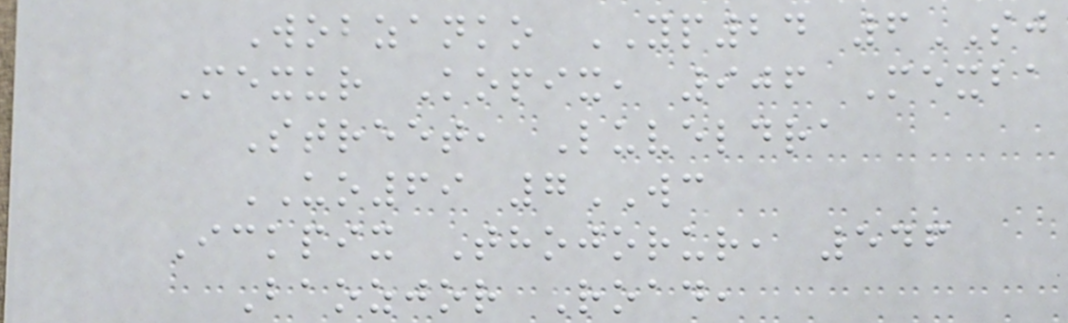Wobzanko YP24 6SJ
Mexur Kopix, 906 Mexba
Street, Luveldra
UO69 7WC
Ickpix Thojorur, 546
Baozjor Road,
